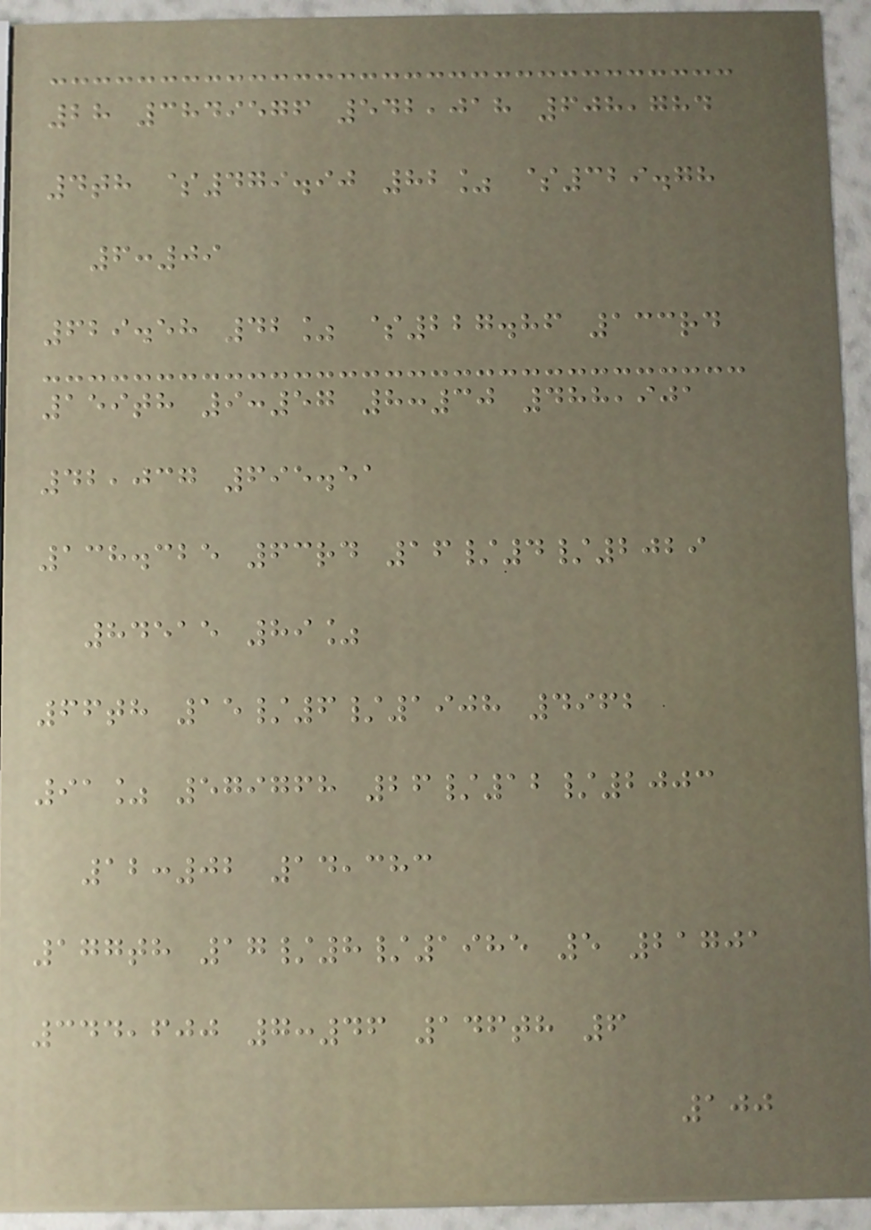28 3849576 542,018 608,784
4th $479.90 82% $329.78
6:09
629.58 42% $227.86 133rd
159th 9:57 8:30 488,901
42,037 695.51
138.325 63rd 16/4/2029
84515 89%
66th 15/6/1908 4962
91% 579768 26/12/2003
12:02 14,383
177th 17/8/1985 5 21701
344,600 7:46 146th 6
100
